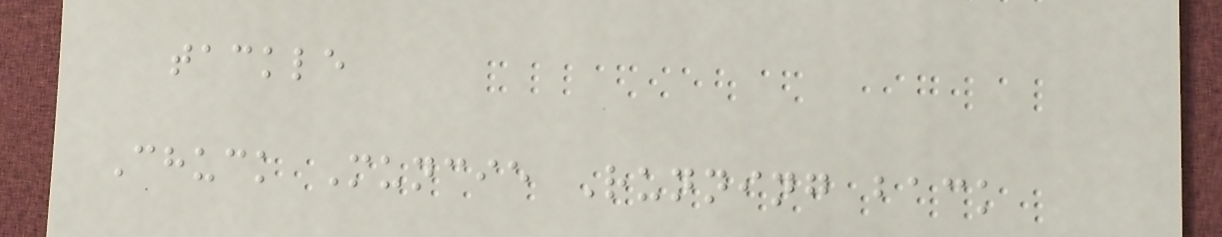tackle
Chuck Muncie Running back
